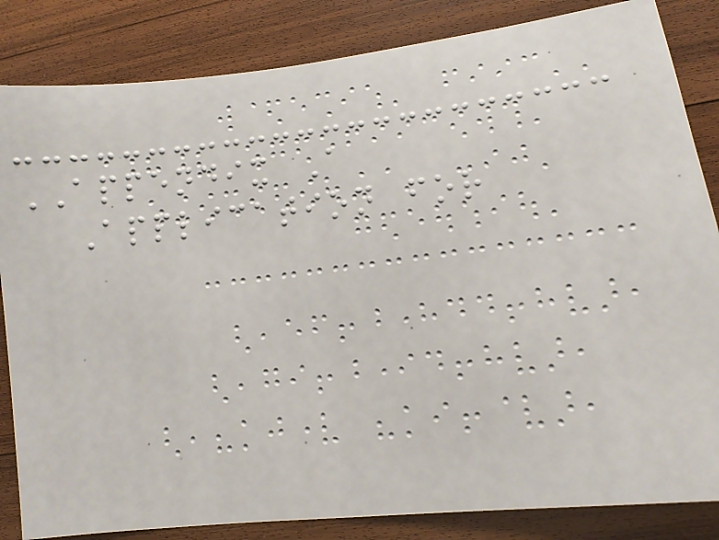APPENDIX A
Application for
